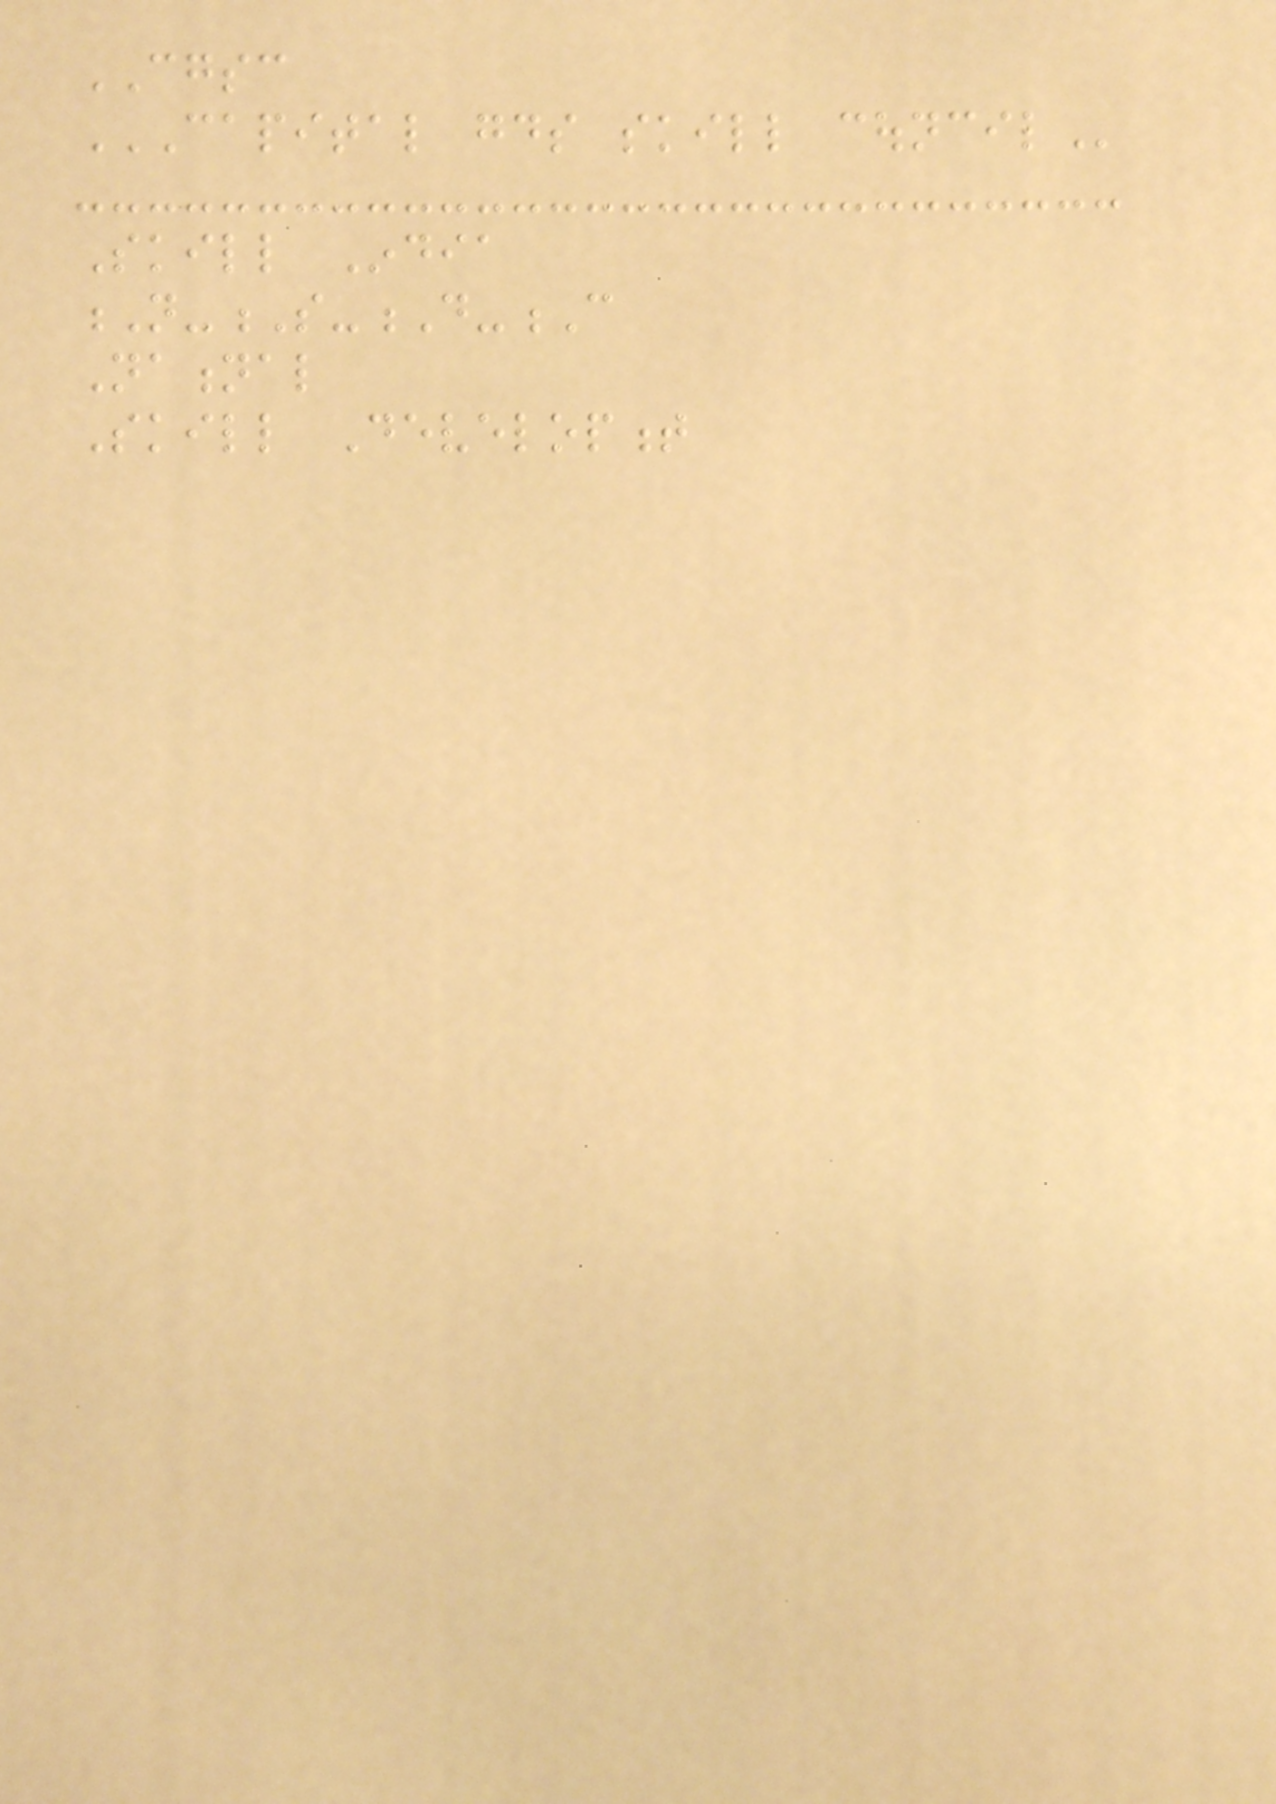CGSC
CAPITAL GOODS SKILL COUNCIL
Skill India
N-S-D-C
National
Skill Development
